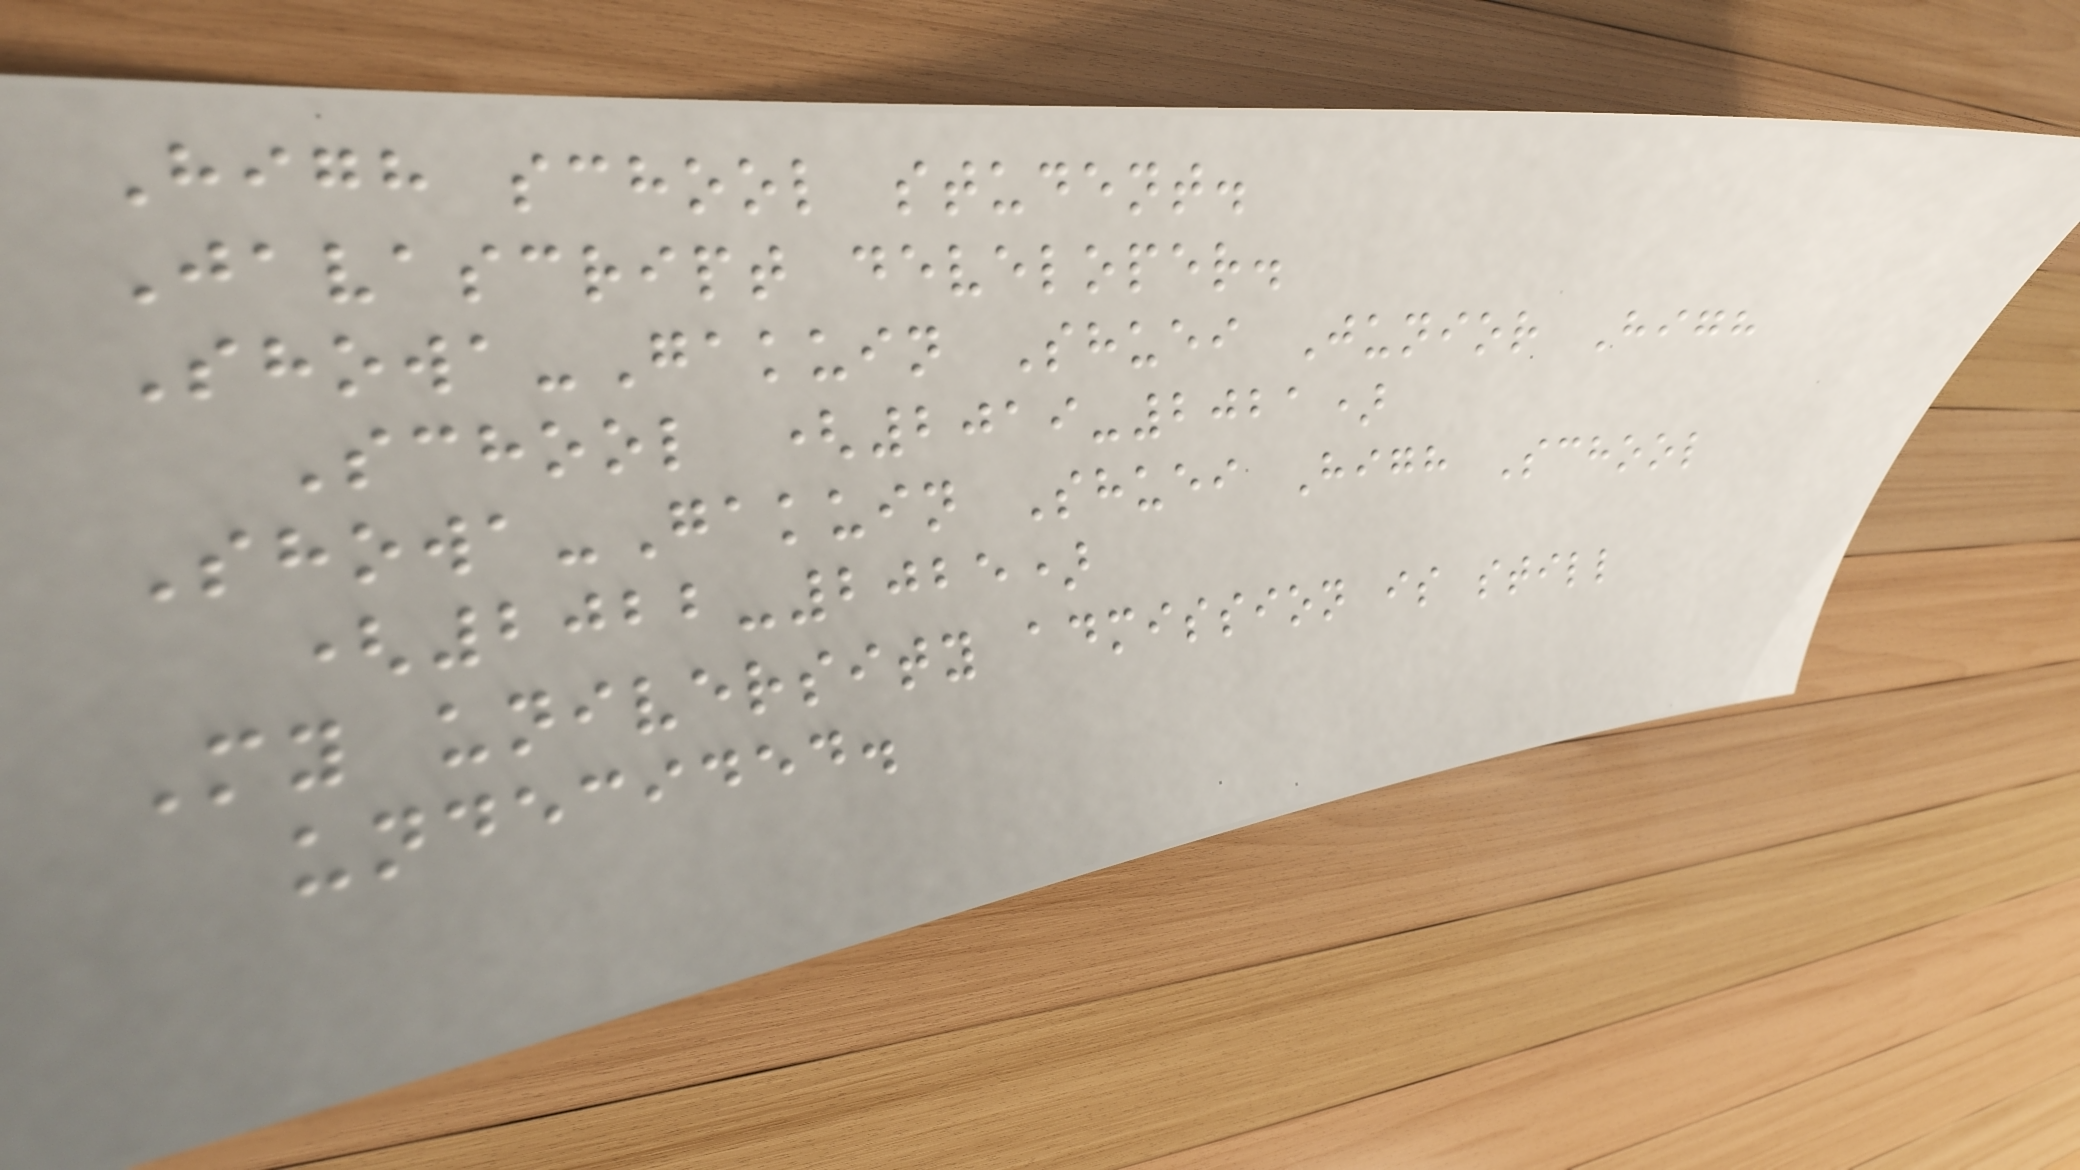High school student.
Javascript developer.
Showa-Gakuin Shuei Junior High
School (2019-2021)
Showa-Gakuin Shuei High School
(2022-2025)
My university admission is still
undecided.
